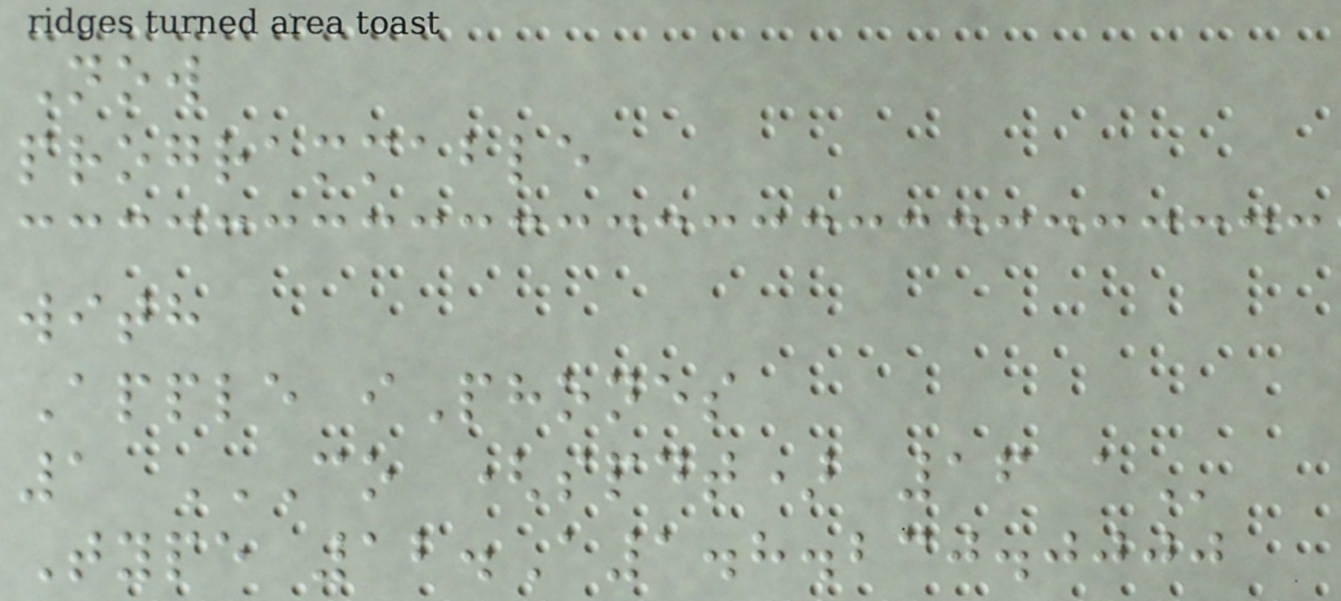Now
programmable
with
Apple iPhones
1 CO (SPDT) 16 A
Type 12.A1.8.230.0000
